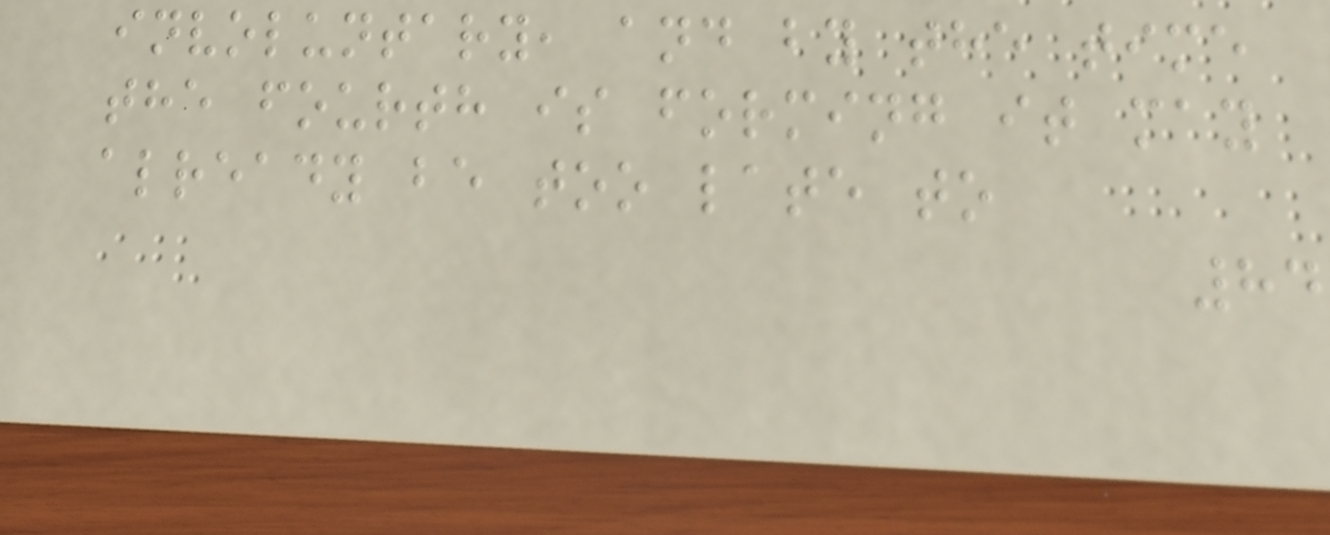involuntary, and by the time
the fourth is forming it may
already be too late to
84
